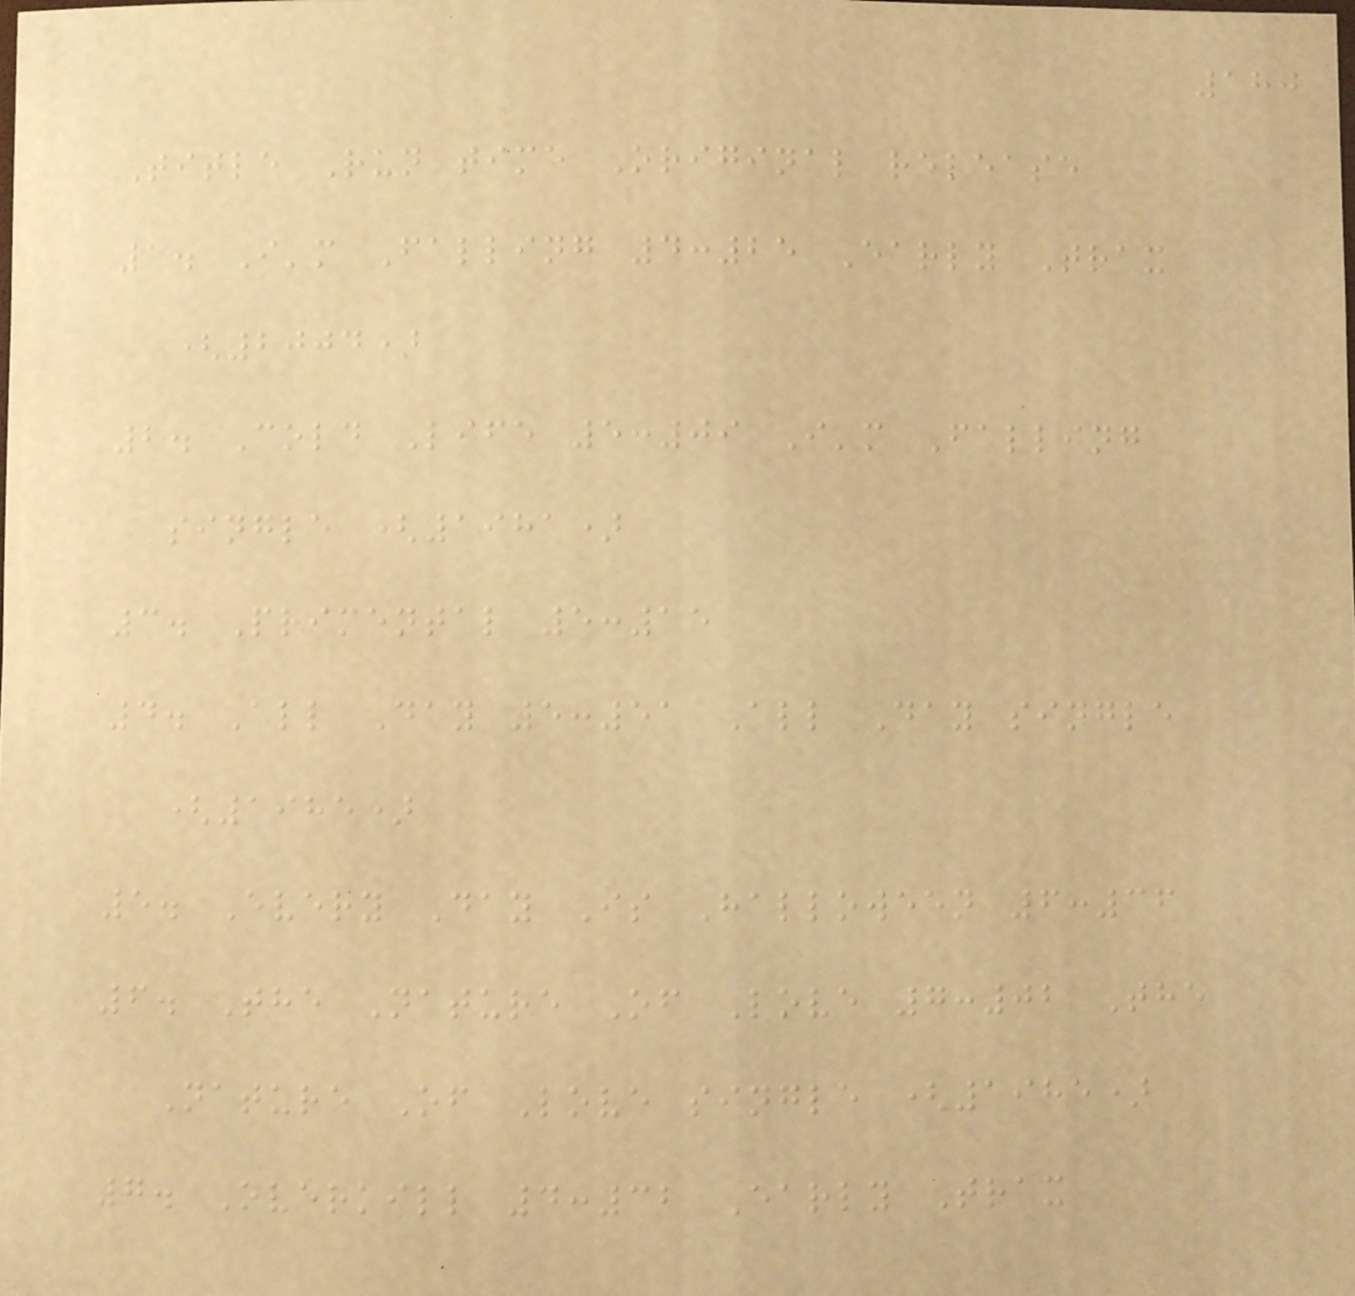180
Title Run time Original release
1. I'm Falling 4:25 Early Trax
(2004)
2. Cold Life 5:09 I'm Falling
single (1981)
3. Primental 5:15
4. All Day 5:51 All Day single
(1985)
5. Every Day Is Halloween 6:36
6. The Nature Of Love 7:02 The
Nature Of Love single (1985)
7. Overkill 4:32 Early Trax
